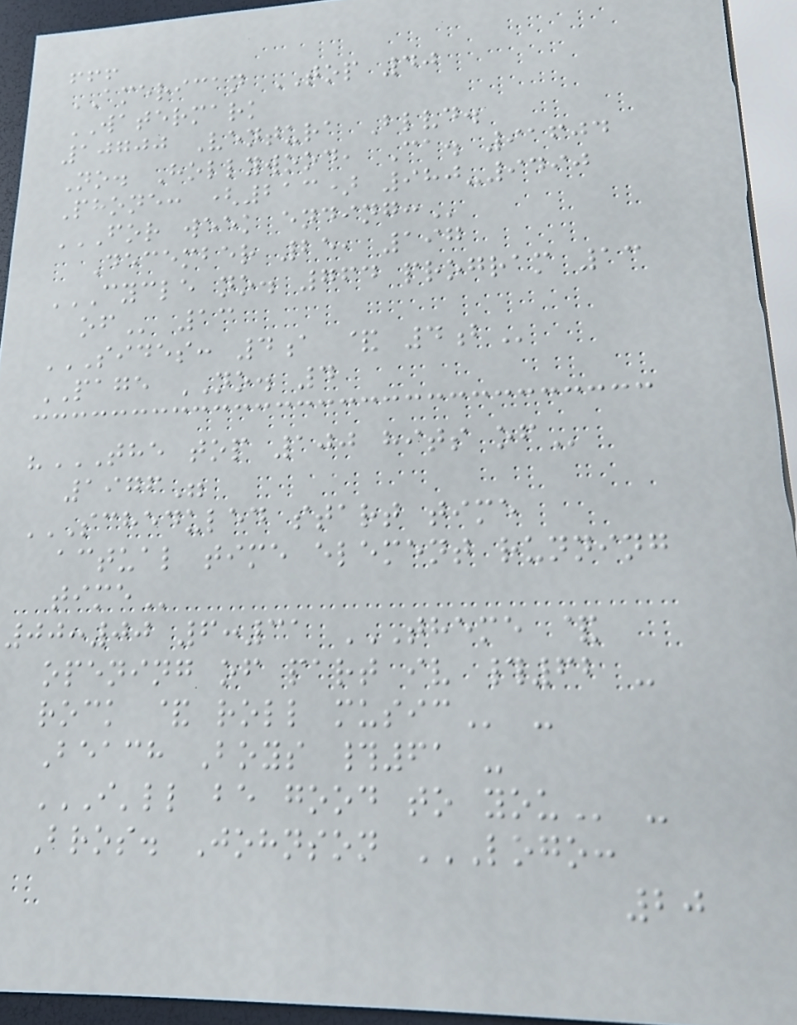!!!
AMERICAN TOP 40
WATERMARK
10700 Ventura Blvd.
No. Hollywood, Ca. 91604
Phone: (213) 980-9490
FOR WEEK ENDING:
December 25, 197
CYCLE NO. 764 PROGRAM 13
OF 13
SIDES: 4A & 4B
PAGE NO. 4
"THE TOP 100 HITS OF
1976"
SCHEDULED START TIME
ACTUAL TIME ELEMENT RUNNING
TIME
00:00 6:31 THEME &
OPENING OF PART IV #62 -
ROCK & ROLL MUSIC -
Beach Boys #61 -
I'LL BE GOOD TO YOU -
Bros. Johnson LOGO:
20
